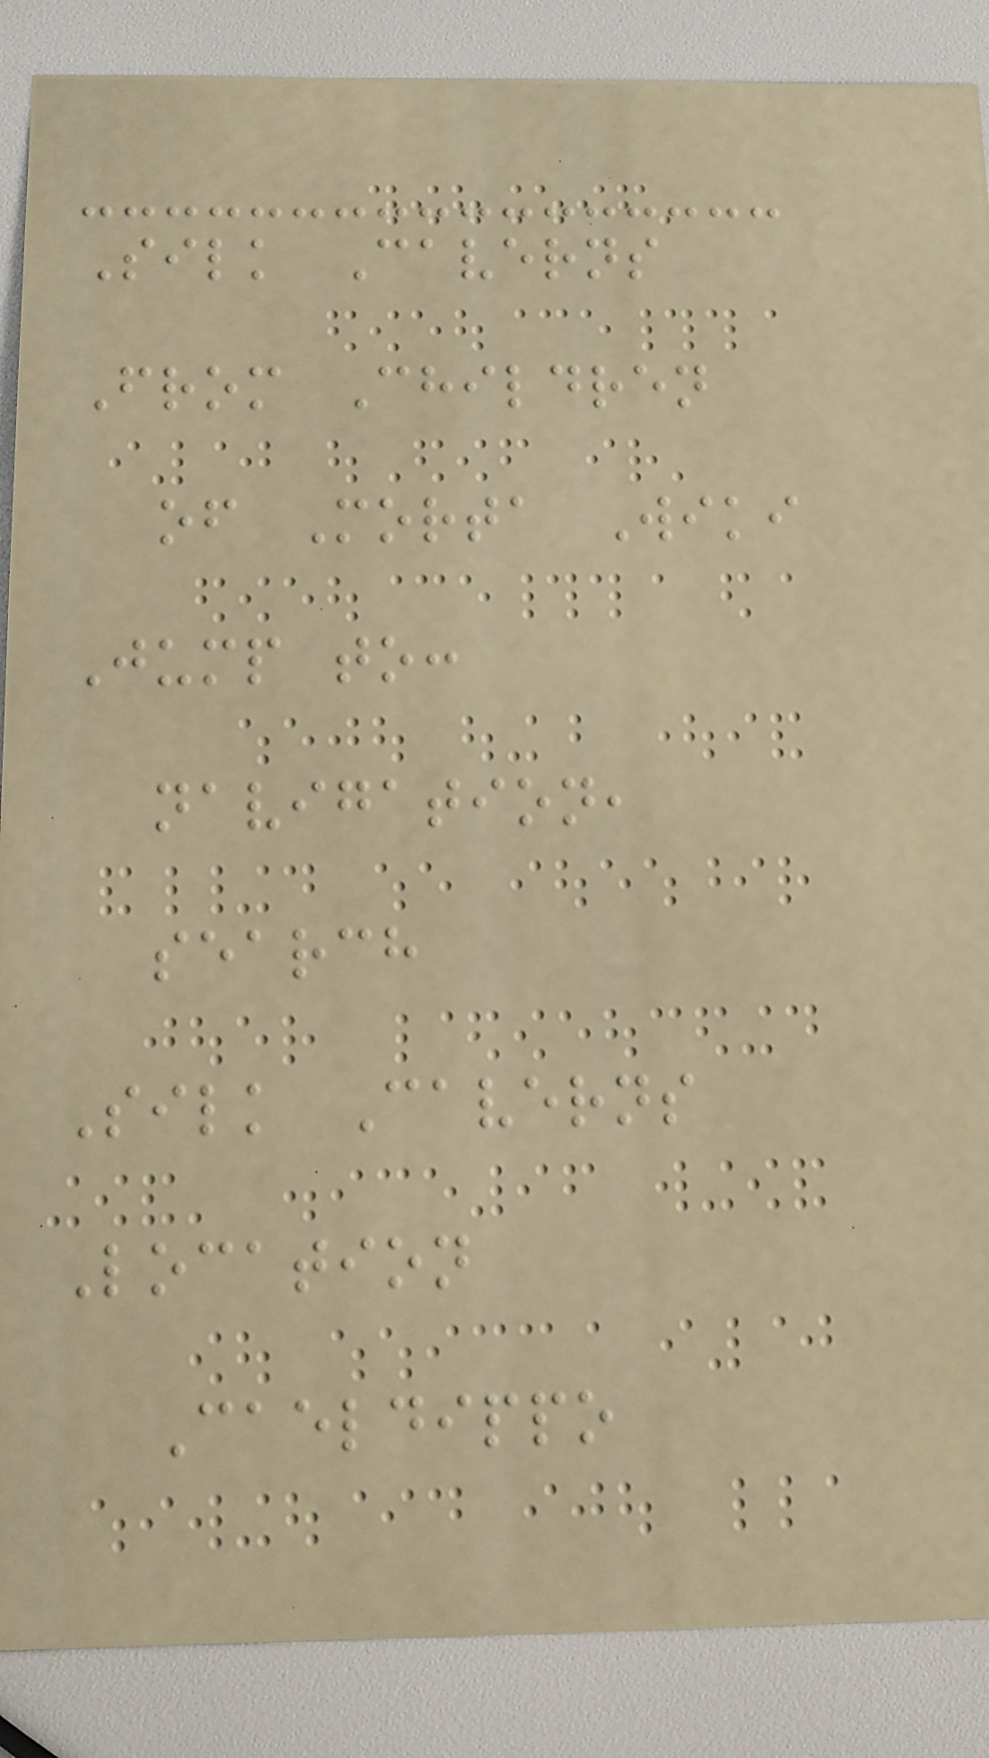Silk Caverns
From Children
of Morta Wiki
Jump to:
navigation,
search
Silk Caverns
Location
Caeldippo
